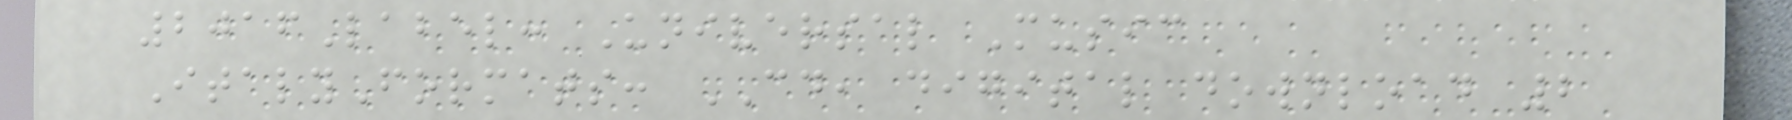2016Label: Universal Music
ItalyFormats: CD, digital download 2
